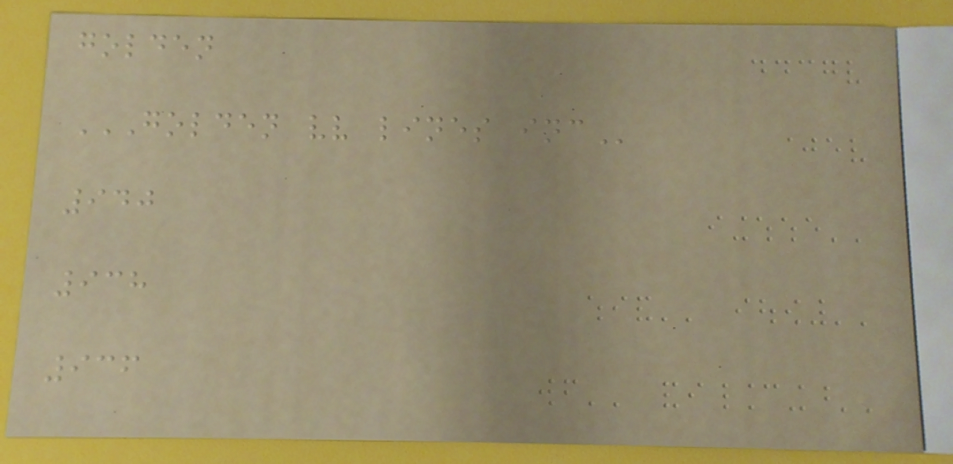golden
GOLDEN VV LINES INC
940
938
936
